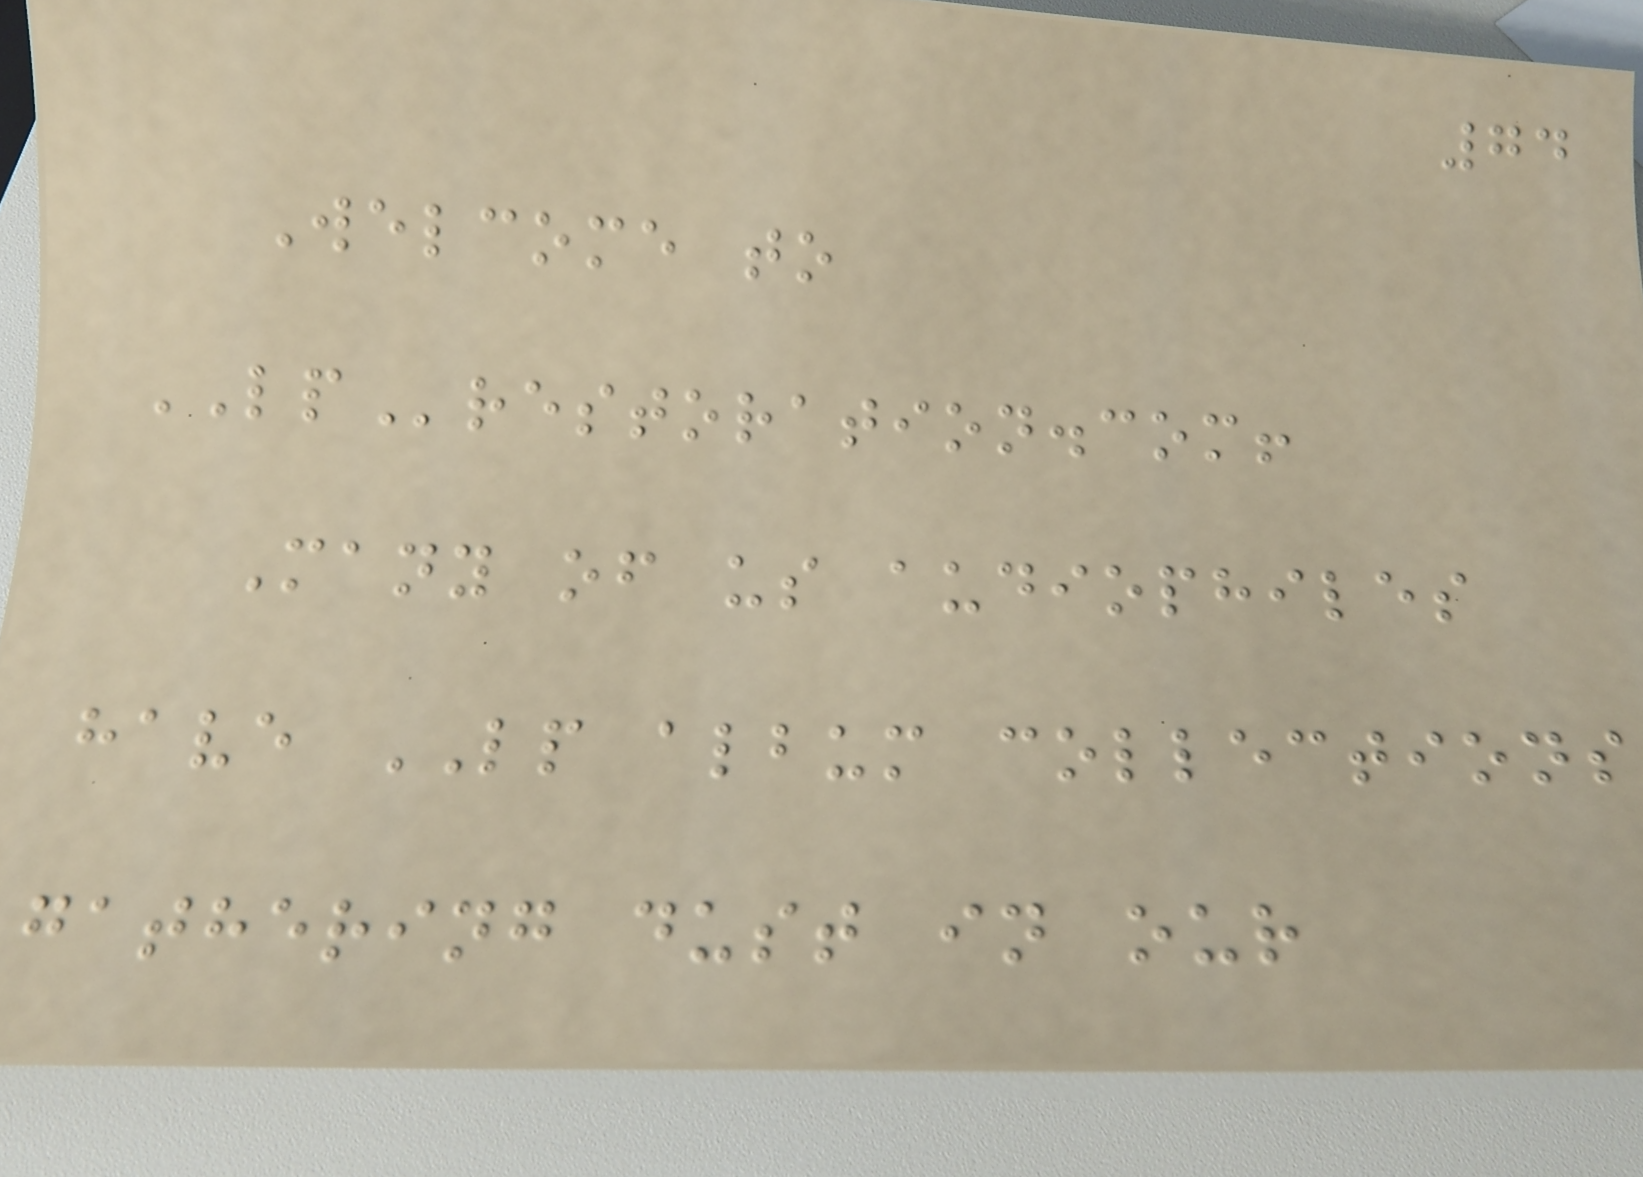74
Welcome to
LPrestoration.com!
Many of us audiophiles
have LP album collections
gathering dust in our
